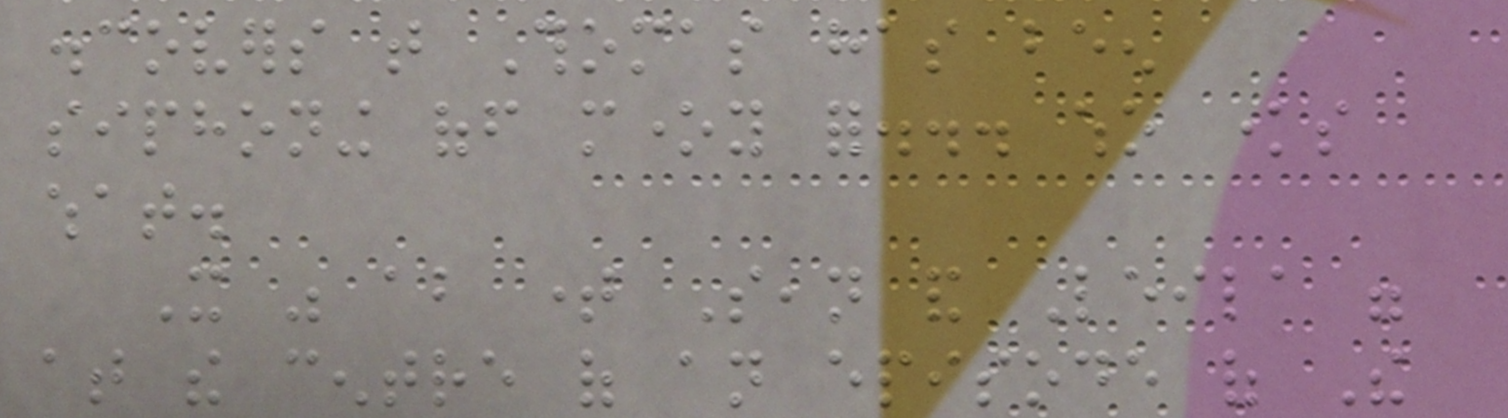discovers that Thomas has been
siphoning off money for... who knows
what.
It was about time Sean and Leila were
at the centre of an episode of The
